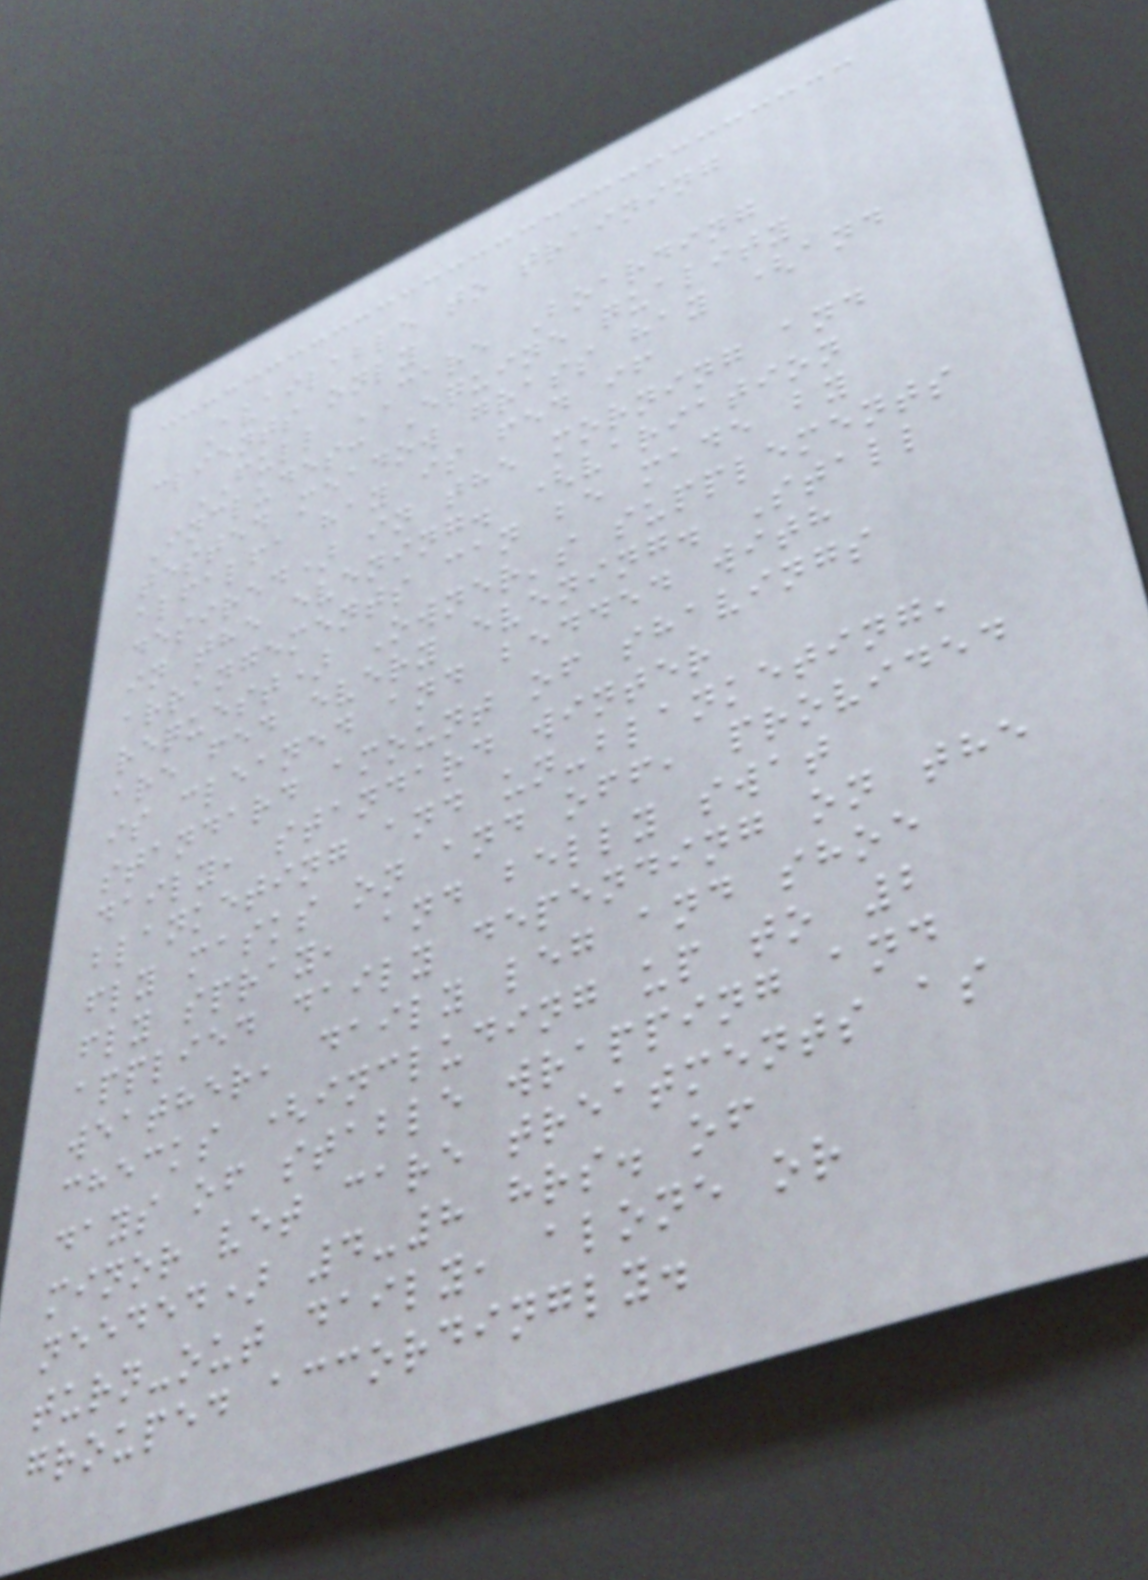Available to training
clients only
FULL CARE Boarding
Includes: Equine quality
tested meadow grass hay (and
alfalfa hay is fed if
desired) in the morning and
in the evening. (variation
arrangements can be made by
request) Owner's supplements
are fed every evening. Stall
is cleaned and bedded with
standard amount of shavings
daily, standard winter
blanketing and un-blanketing,
fly masks on and off, provided
fly spray, and belly swat
applied daily depending on the
weather, daily leg and shoe
checks (including up to 2
days of stable wrapping and
minor vet care treatments as
needed) 4-8 hrs. of
turn-out daily, alone or
grouped accordingly.
